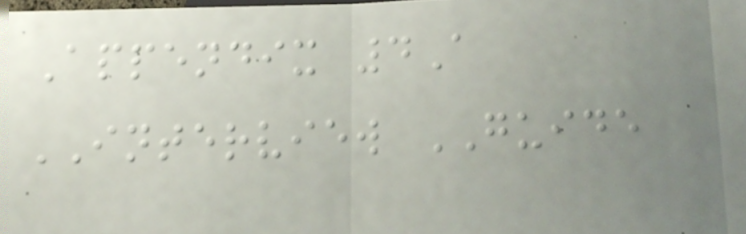Appendix 4A
INTERVIEW GUIDE
